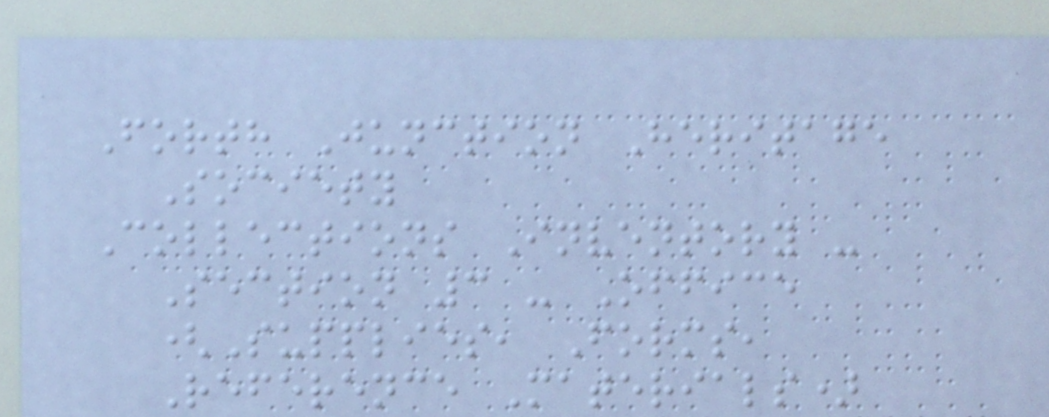Forth Junction Heritage
Society
Collections Inventory -
Section 3 - Office
(Supplies, Forms,
Reference Materials)
